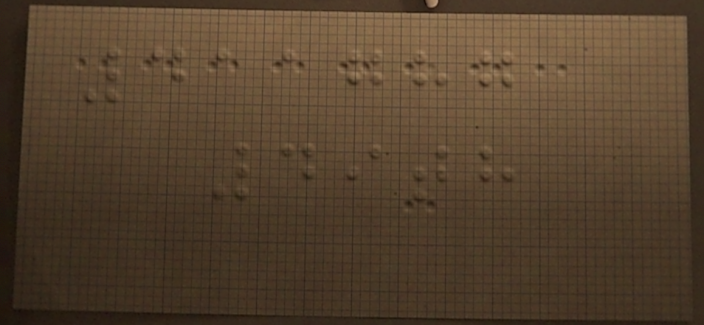411787
49th
